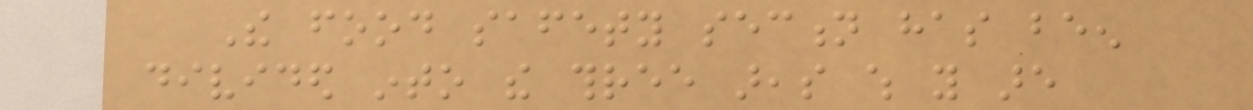The food safety section has been
divided into the three areas which you are
